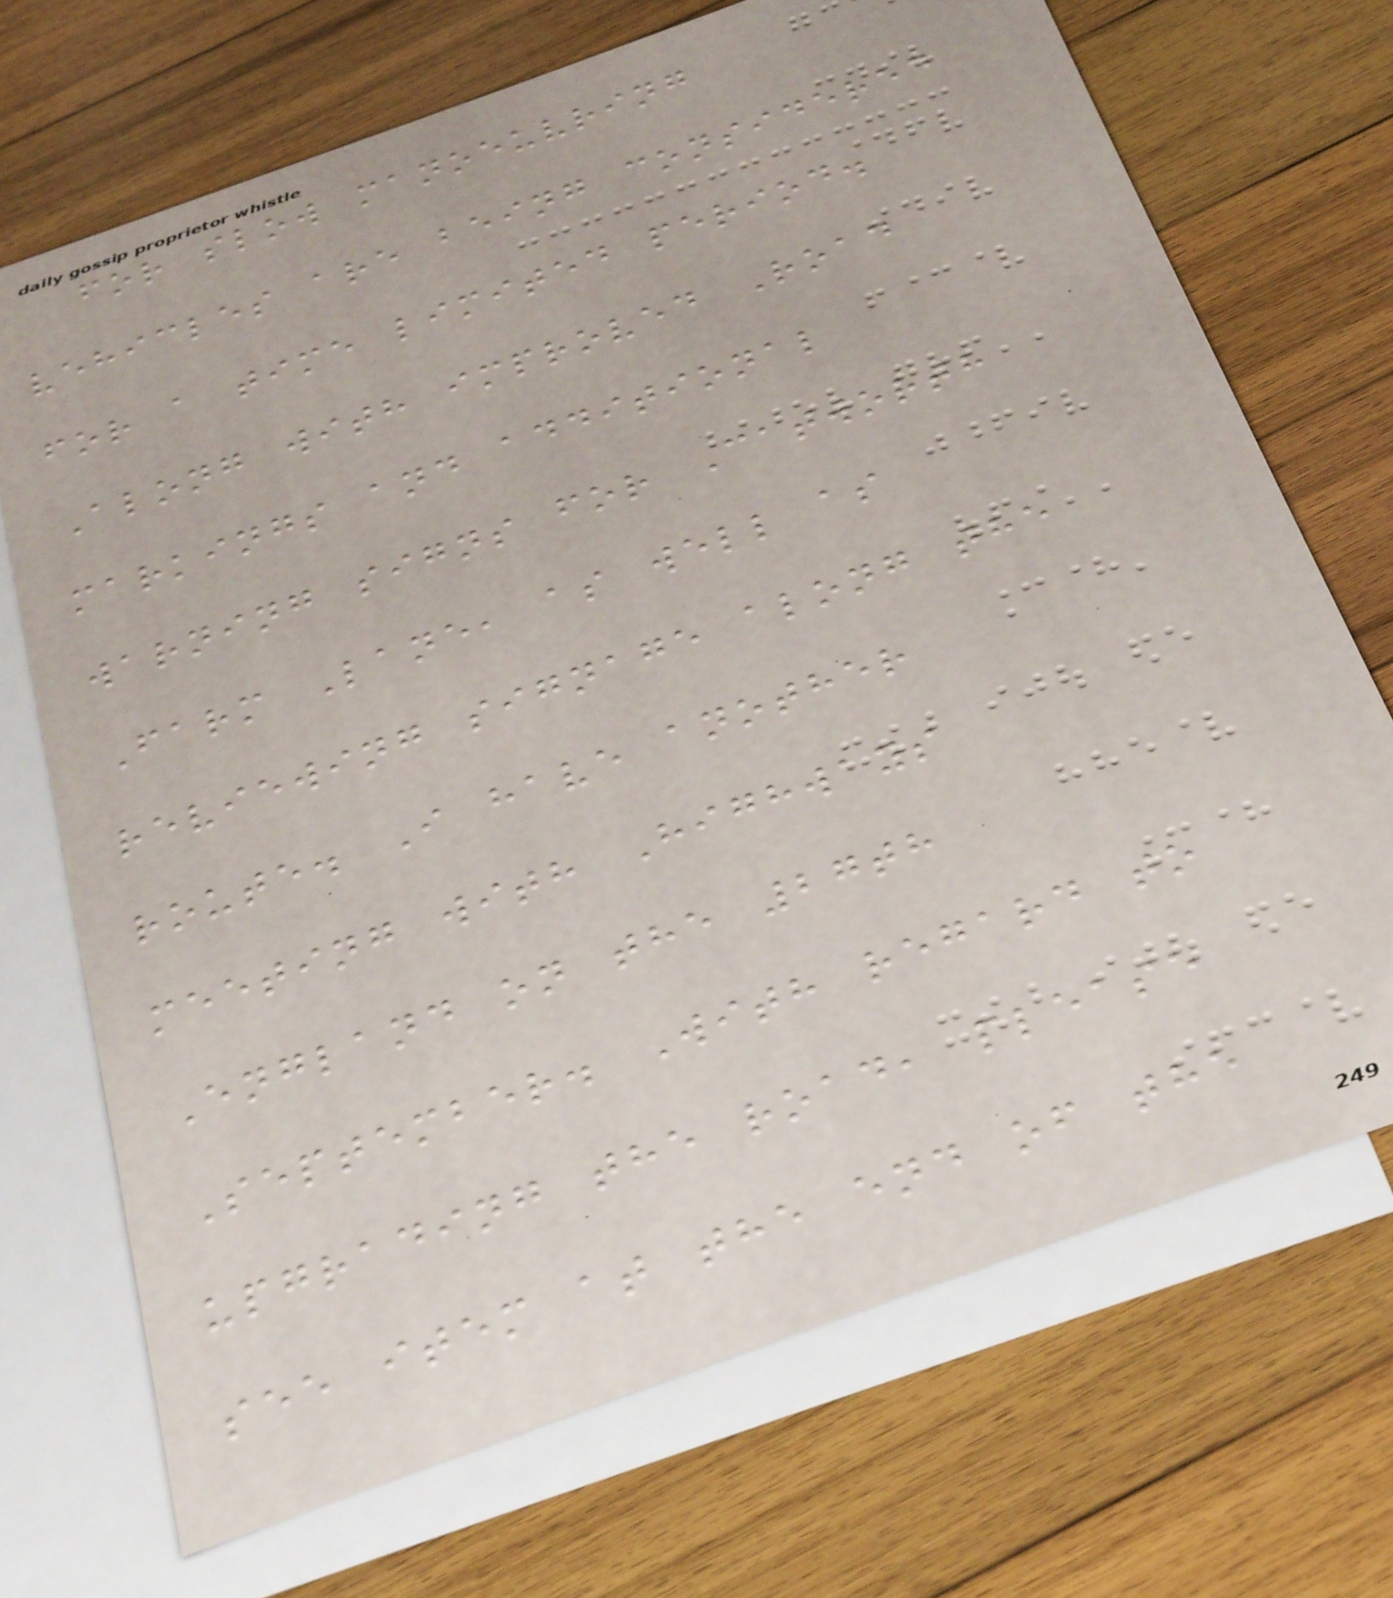for slow manoeuvring
vehicles are being considered
for a time limited period.
Along with improved Road
markings and additional
warning signs for Catworth
Farm Lane, as well as
reviewing signage along the
route. I have another
meeting with Highways
England on the 27th
September. With regard to
upgrading the road, please
see item at the end of the
